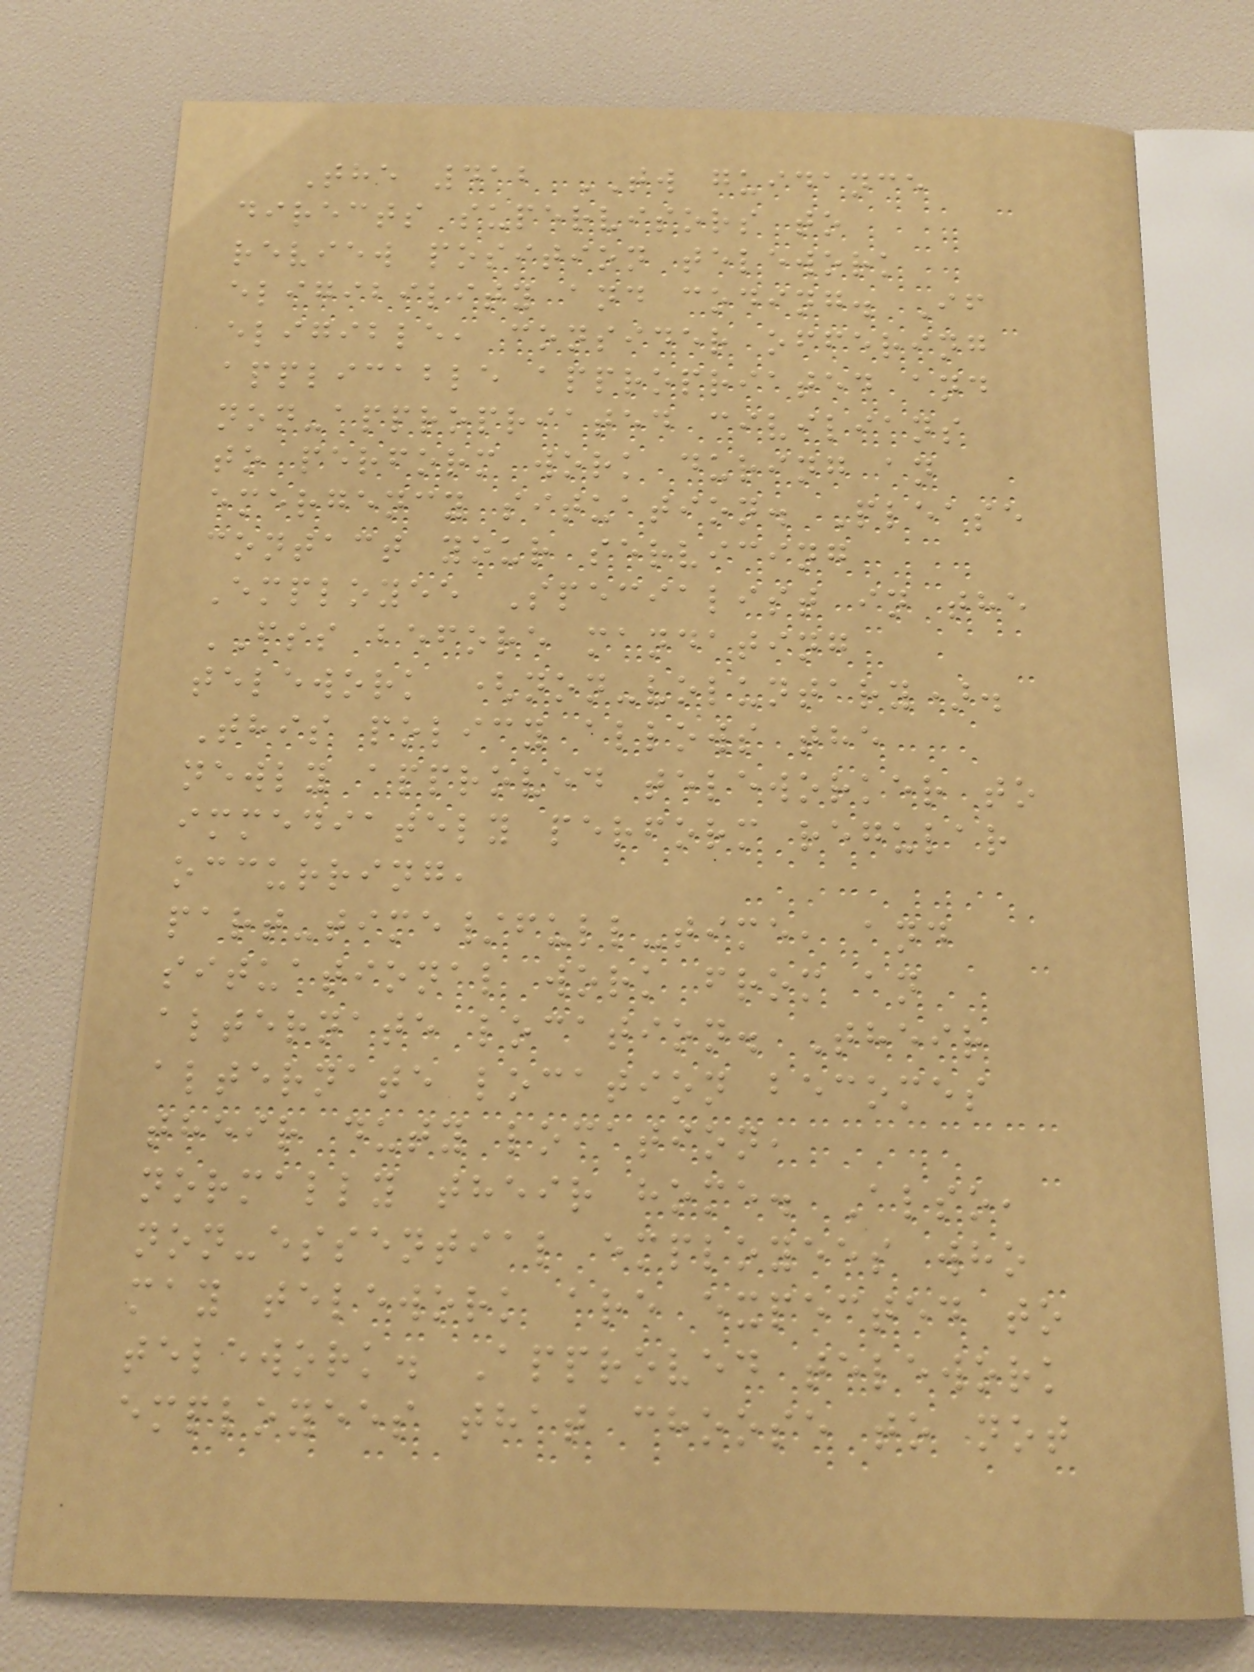The 412 TW guidance
directs supervisors to
review position telework
eligibility and coding. If
eligible, consider offering
applicable appropriated and
non-appropriated civilians
to perform work during an
emergency situation. Please
contact your servicing
Employee Specialist in the
FSS before mandating
telework (non-voluntary).
This policy allows the
newly approved teleworker to
immediately perform regular
occurring,
part-time/full-time, and
situational work from an
alternate location. Their
alternate location becomes
their duty location,
normally their home. Also,
non-essential employees who
may telework are expected to
telework. Approved telework
employees that choose to not
